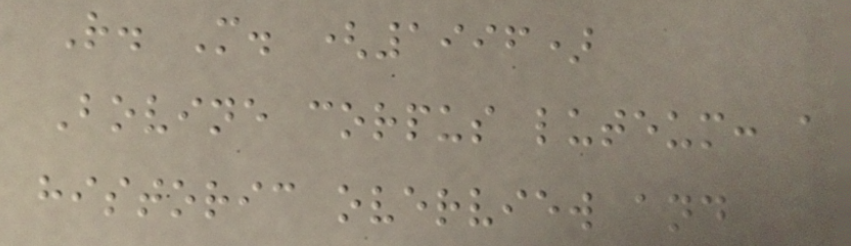R. M. (1996)
Bovine corpus luteum: a
historic overview and
